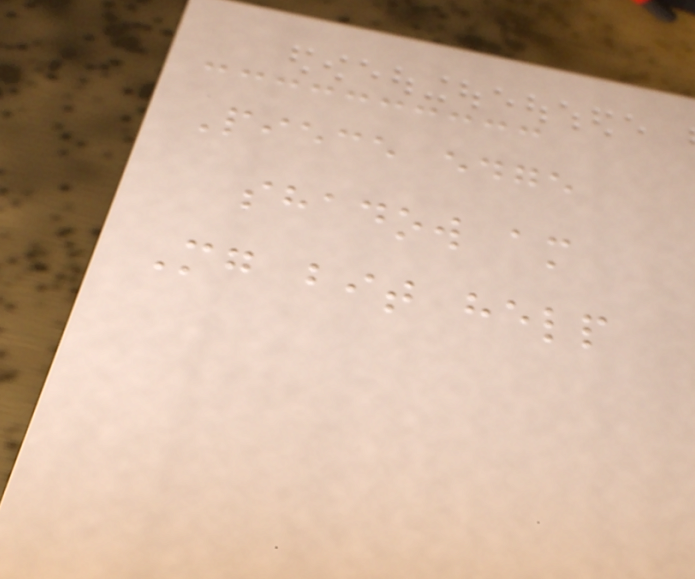Piece edge
shadow am
Mg bit help
